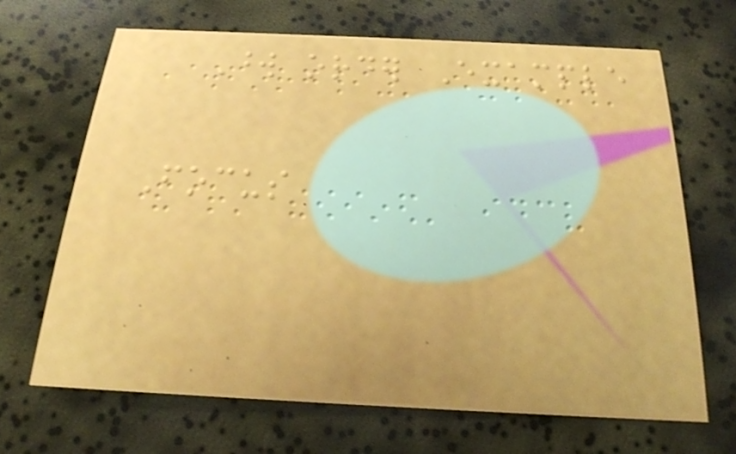Word order Example
Focus
